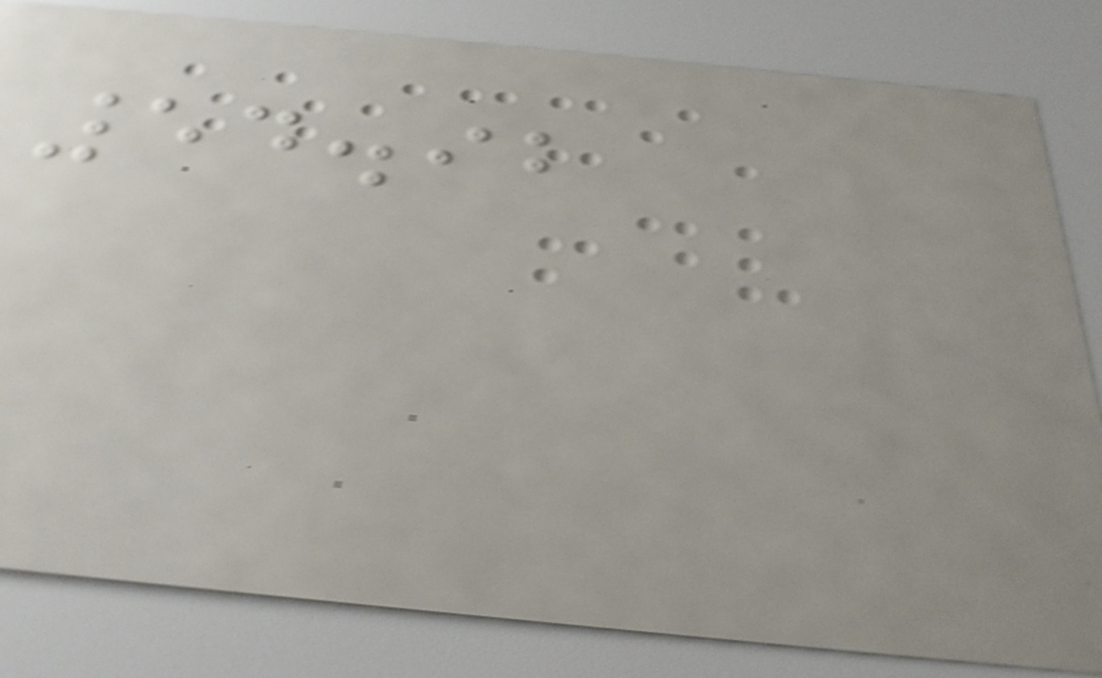54.92
